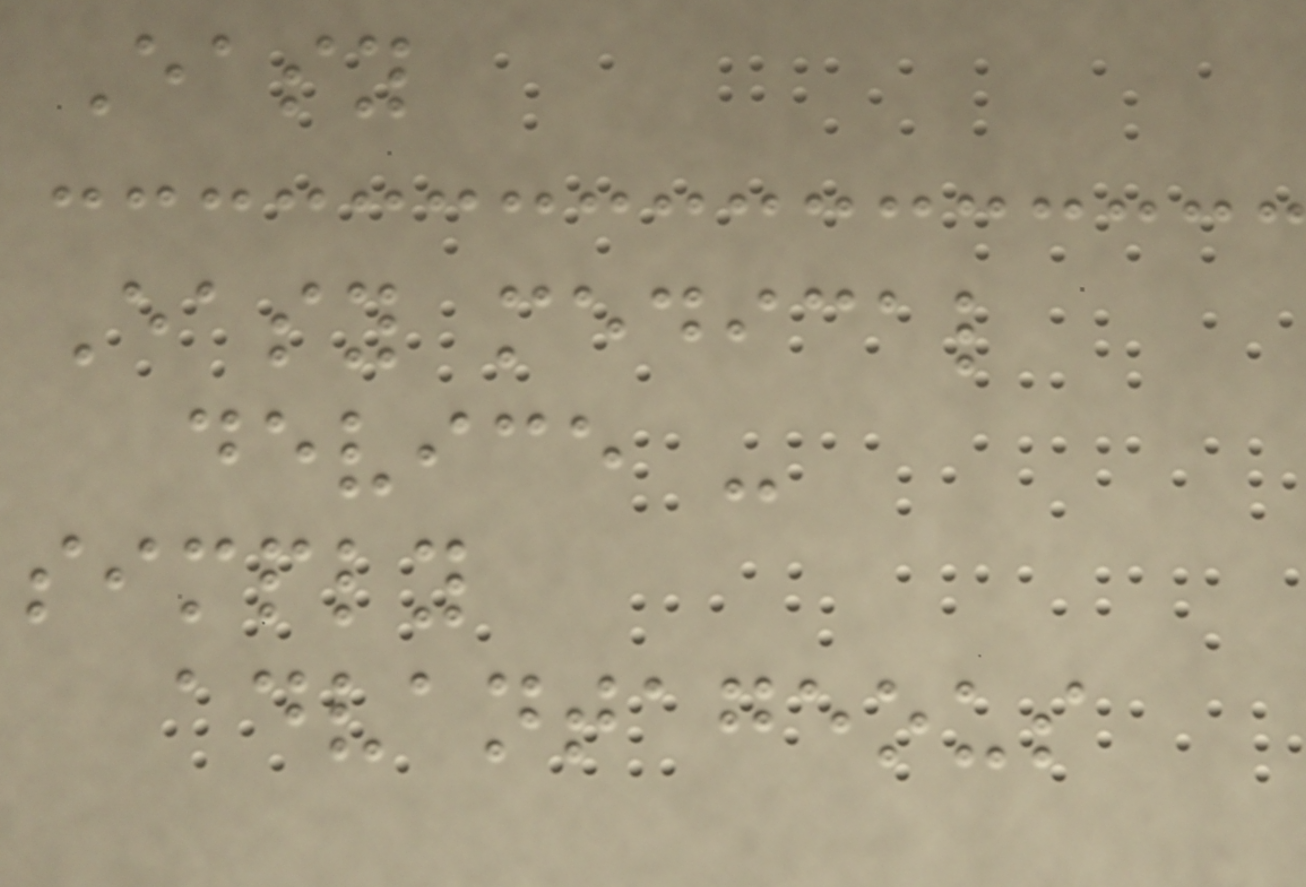Easy
Easy medical
device -
simply
advantageous
